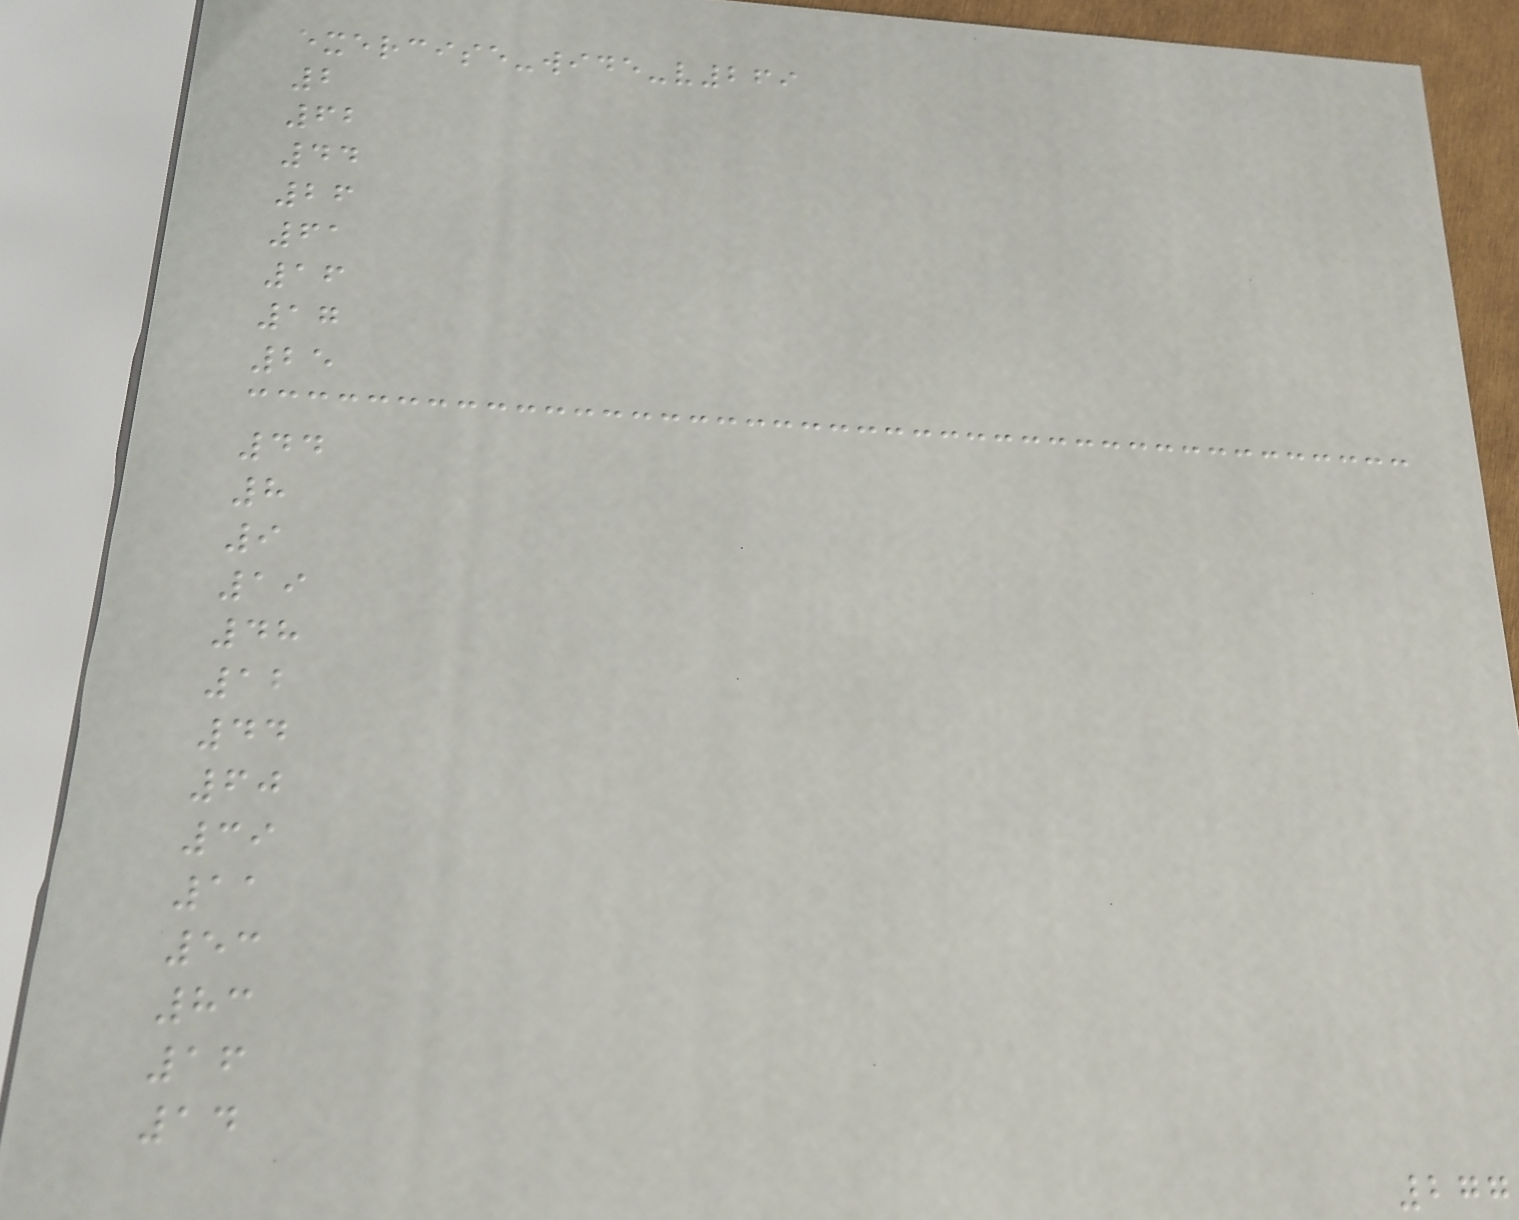exercise-wide-v269
2
62
44
26
61
16
17
25
44
8
9
19
48
12
44
60
39
11
53
83
16
14
277
